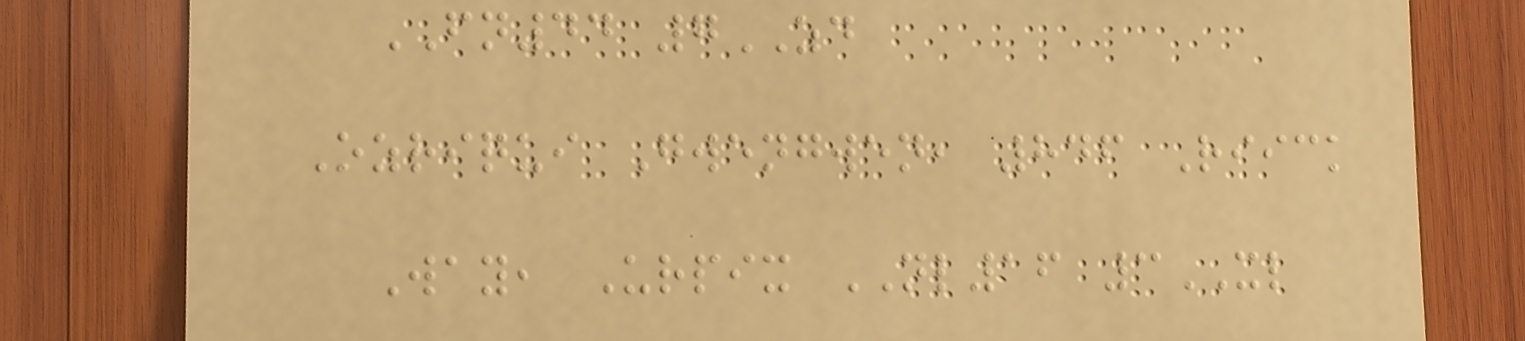FN44 7ZD
Ozriqui Gwengwen, 846 Riick
Way, Urpix NL16 3XL
